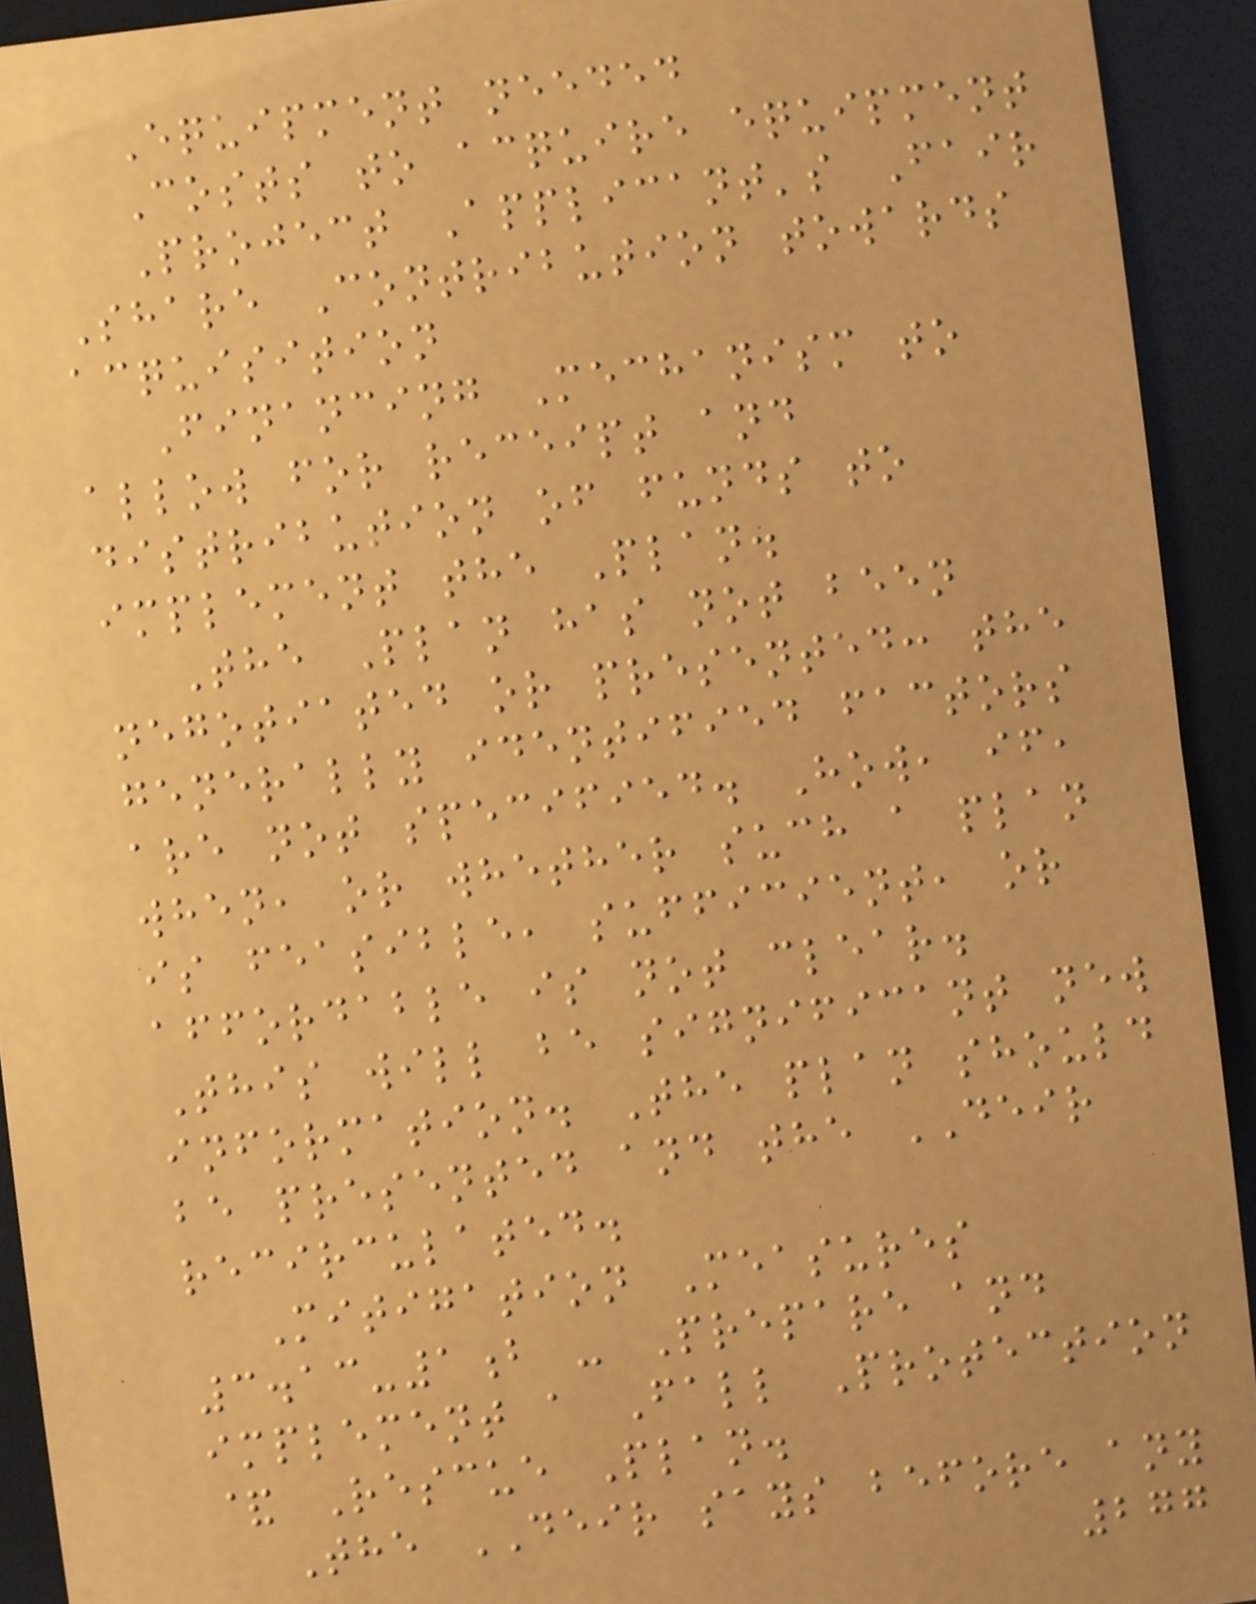Equipment needed
Costs to acquire equipment
Project Applicant's Fair
Share Contribution towards
acquisition
Financing Mechanism to
allow for receipt and
distribution of funds to
implement the Plan.
The Plan has not been
negotiated or presented: the
generally identified factors
are not specified. How, if,
when, or whether such a plan
is feasible, sufficient, or
affordable is not clear.
This will be significant new
information. The plan should
be presented and the DEIR
recirculated.
Mitigation Measures
3.13-1b - Prepare and
implement a Fall Protection
& Rescue Plan.
The DEIR says before any
277
